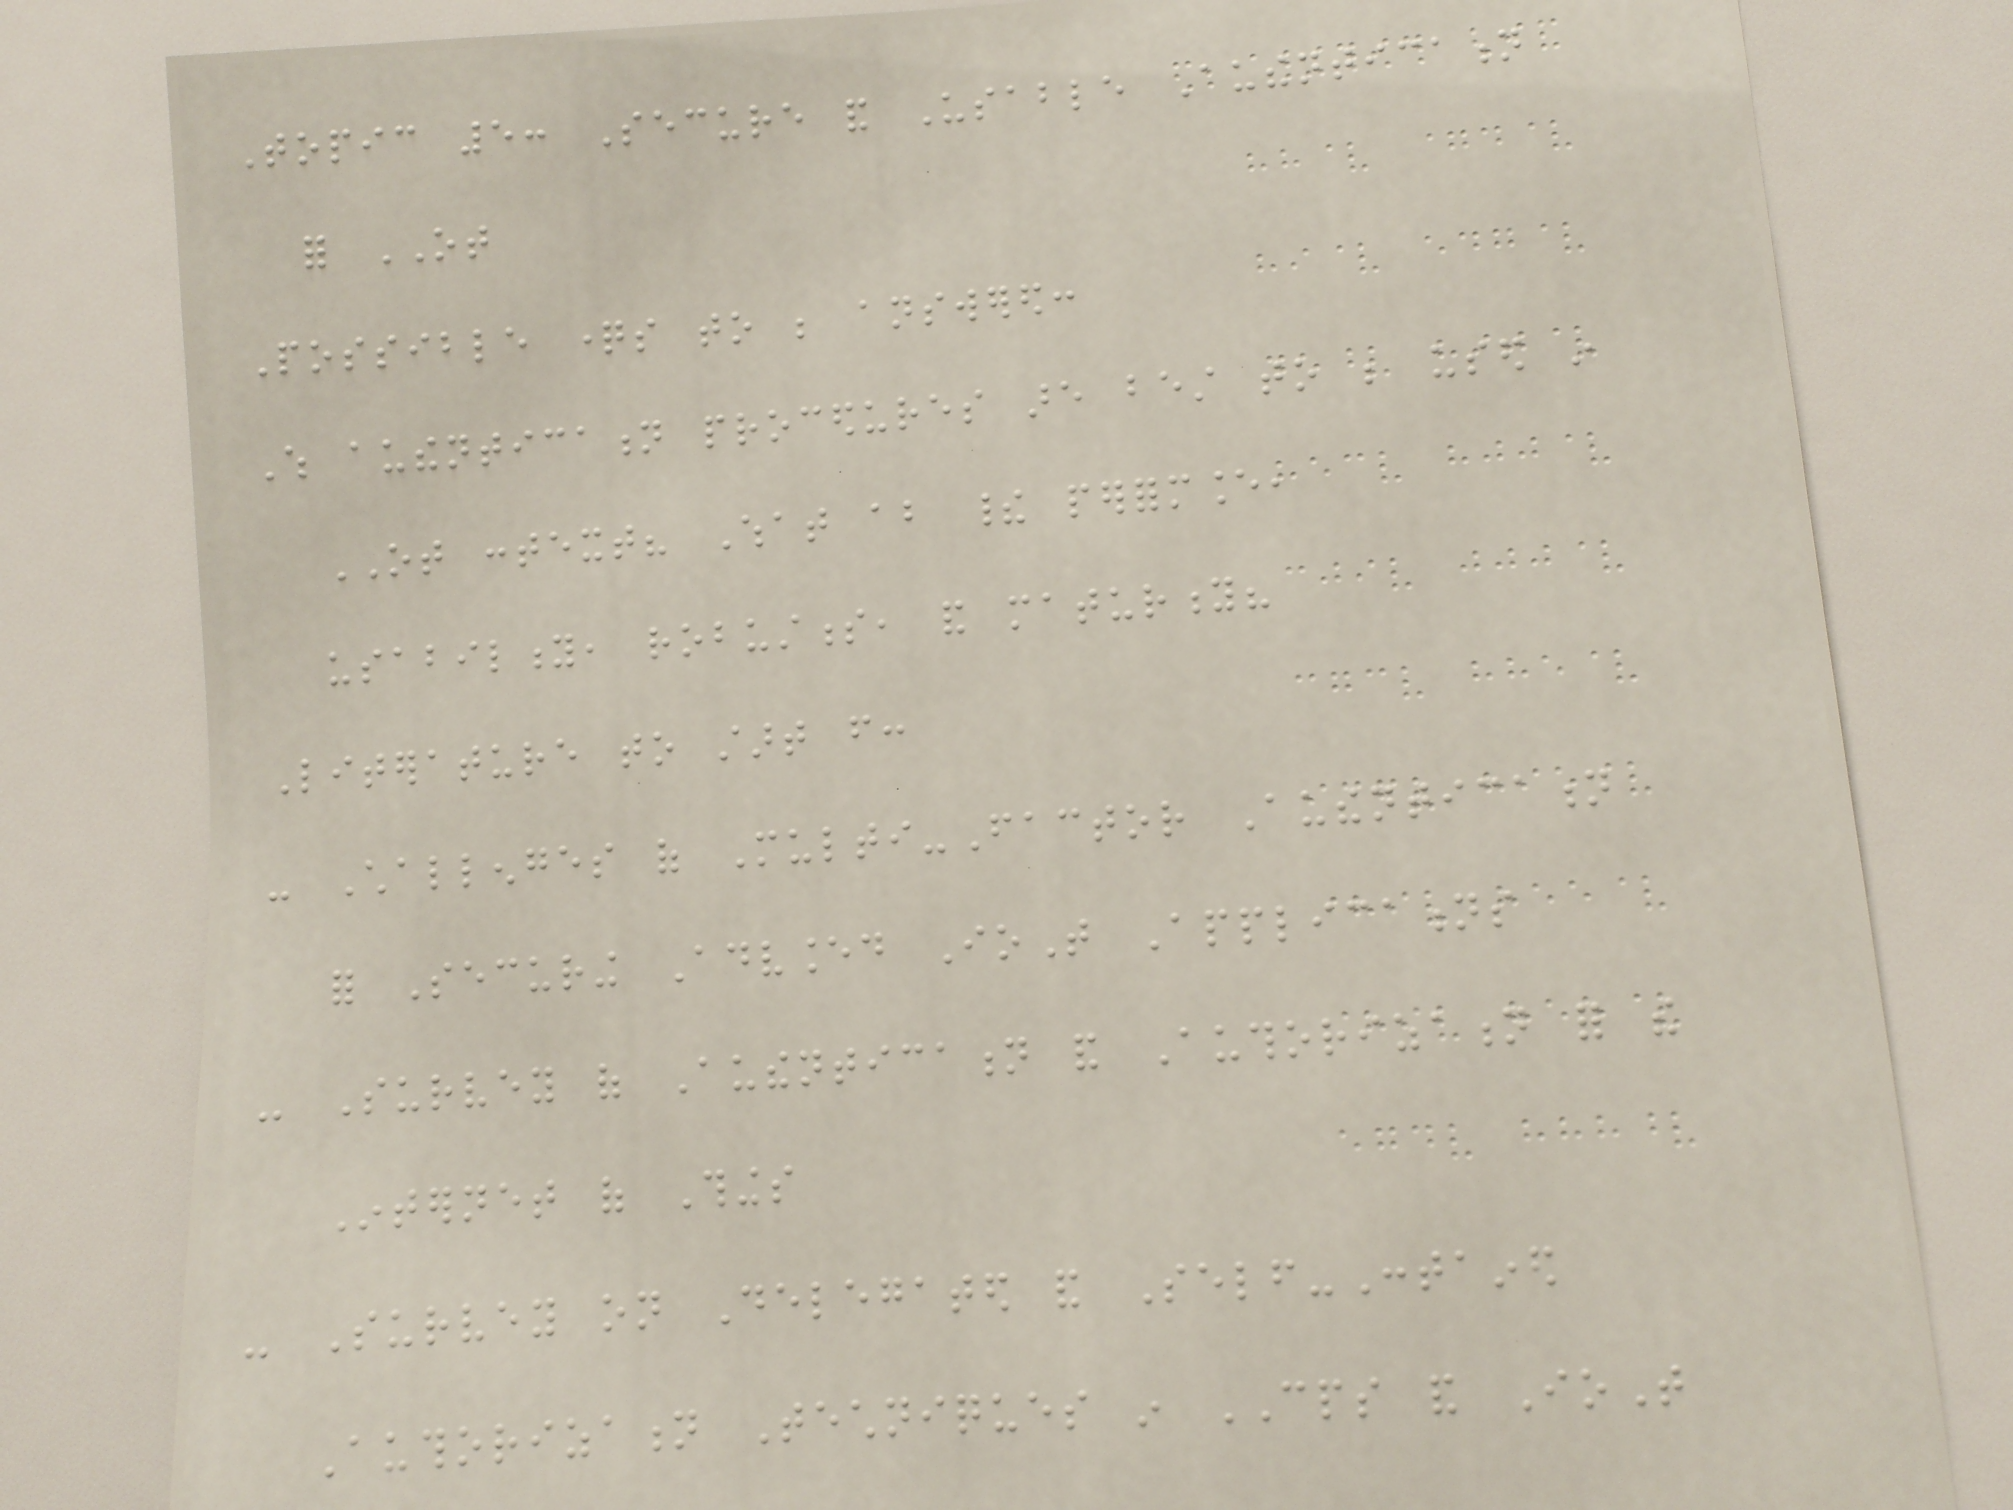Topic 5: Secure and Usable Authentication
for OT
Possible questions to be answered:
Which authentication procedures are best to be used in
OT context? What about their performance,
usability, robustness, and maturity?
Literature to start from:
- Challenges of Multi-Factor Authentication
for Securing Advanced IoT Applications
- Survey of Authentication and Authorization for the
Internet of Things
- Survey on Delegated and Self-Contained
Authorization Techniques in CPS and IoT
